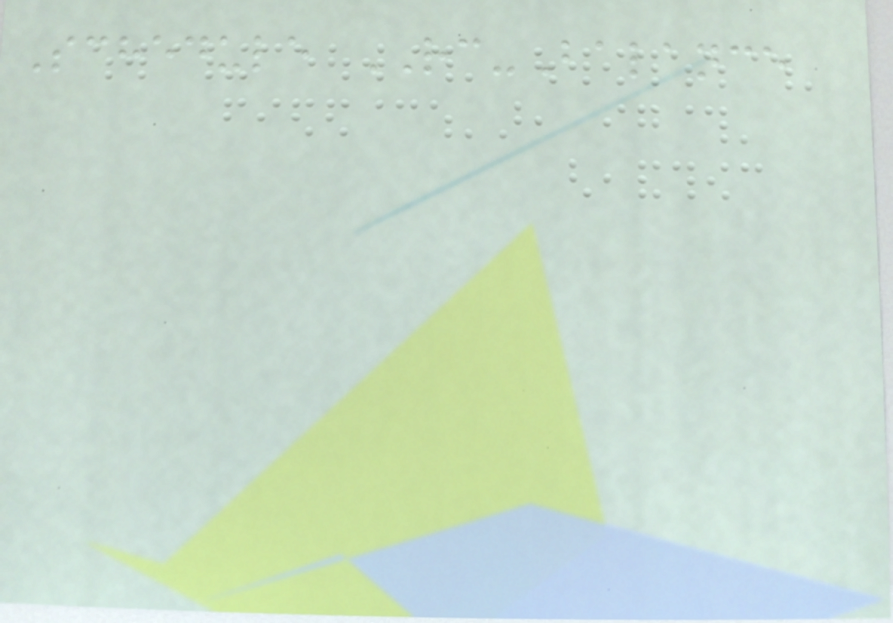Schedule RC-Balance
